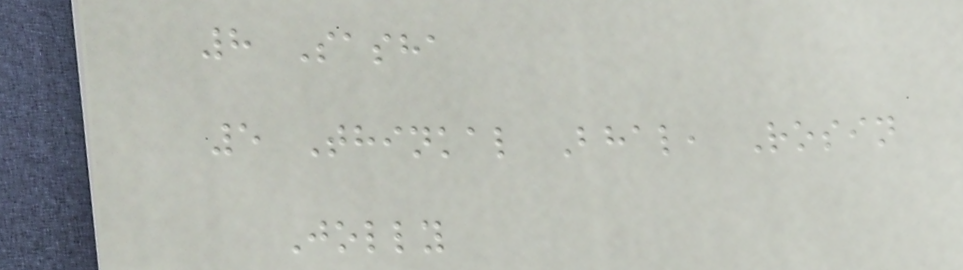8 Sasha
5 Thinkal Bhal, Rosin
Jolly
